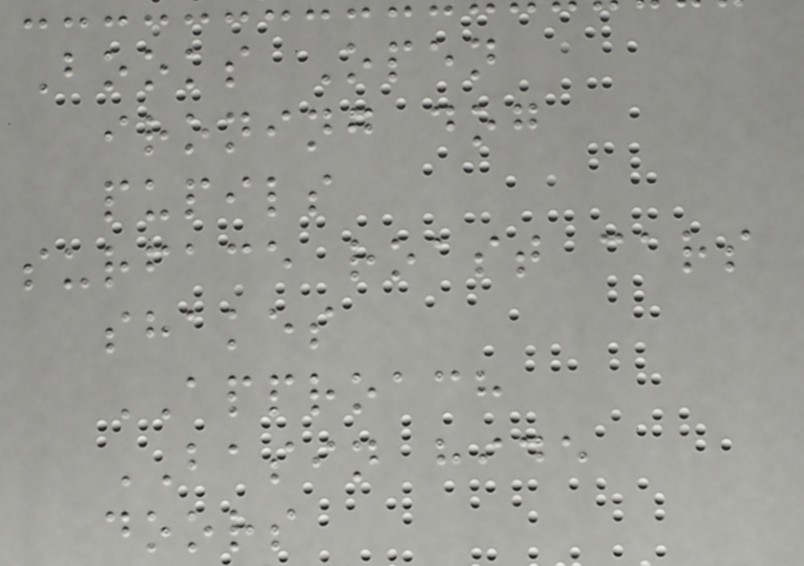Books Open
ironing dog
pupils
surface roast cars
shakes
APPROACH
BASIN hide
doors
